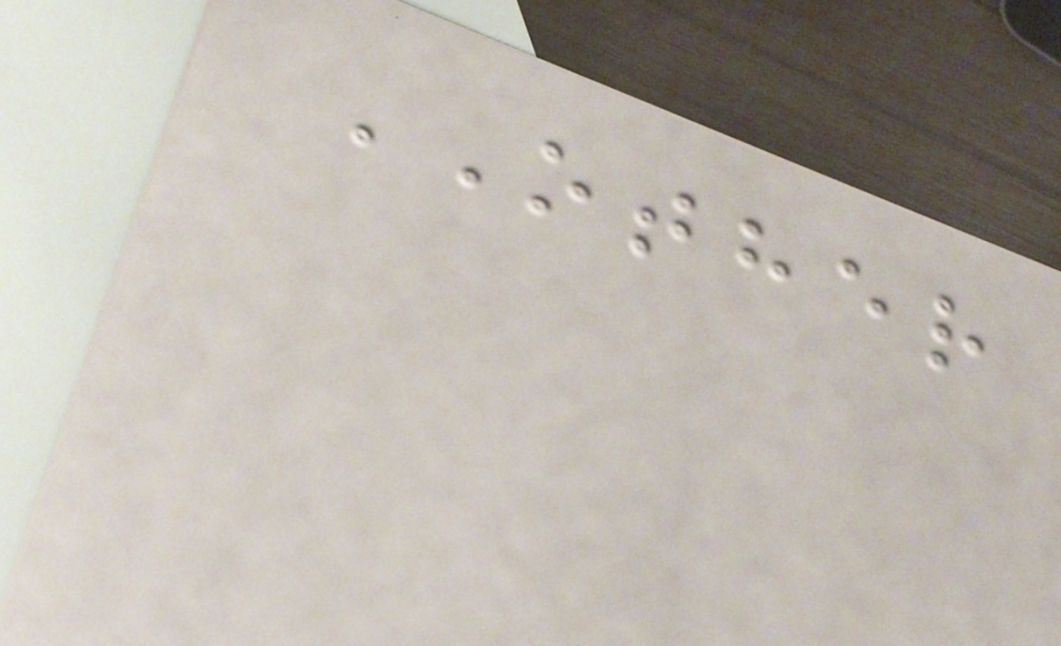OTHER
